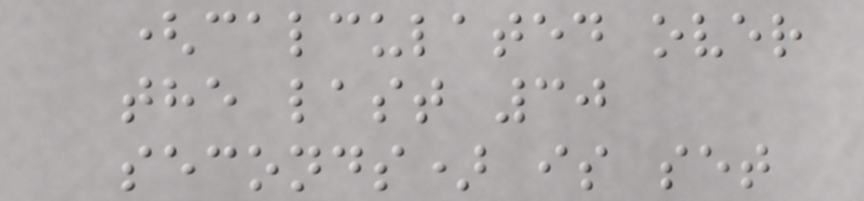(calculated over
the last 30
seconds) is set
